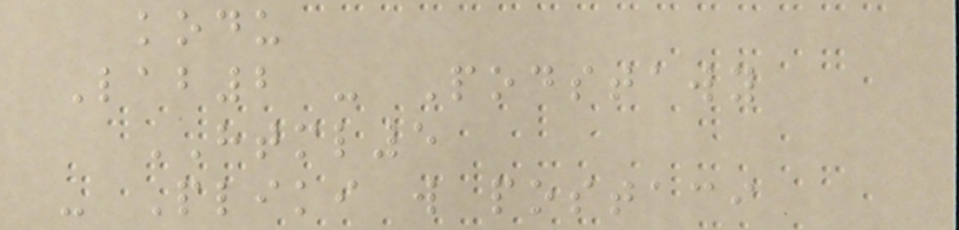kodu
Lab2 - Podstawy
HTML5
- Pliki w postaci
